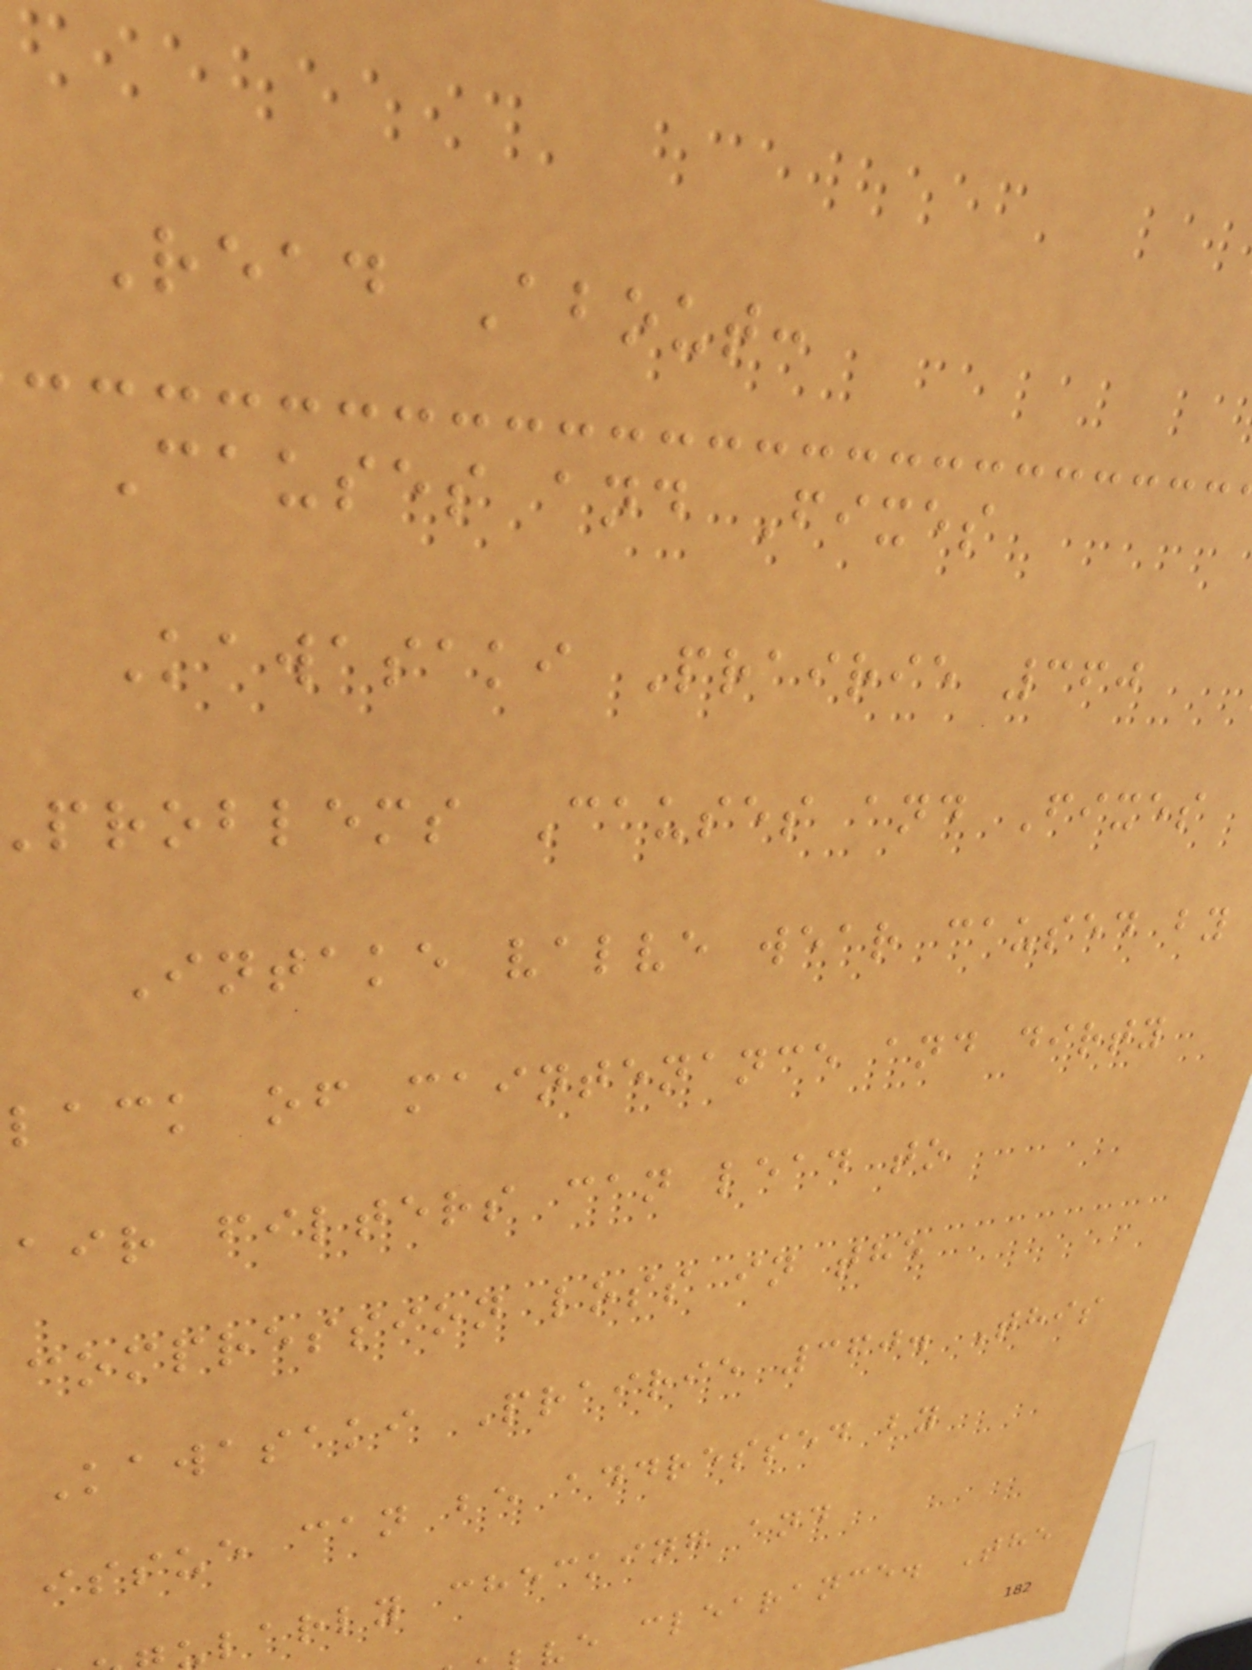Read About:
Causes and Fixes
Kawasaki Prairie 360
problems Causes and Fixes
Intake valve wear caused by
lack of maintenance and dirty
air filters can lead to
compression loss in the
Kawasaki Prairie 360. This
issue can be addressed by
larly checking and
ve clearance. The
